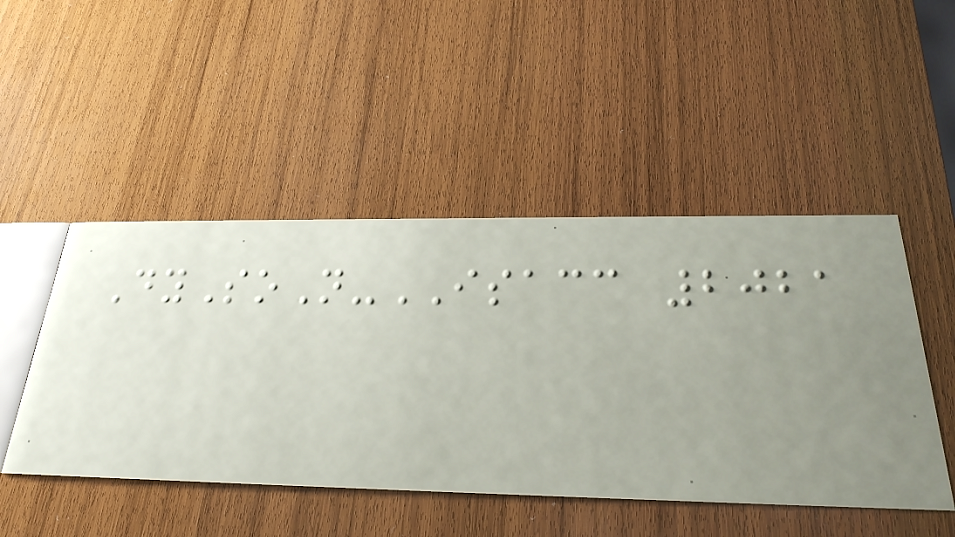DySoN-ISACC 2021
